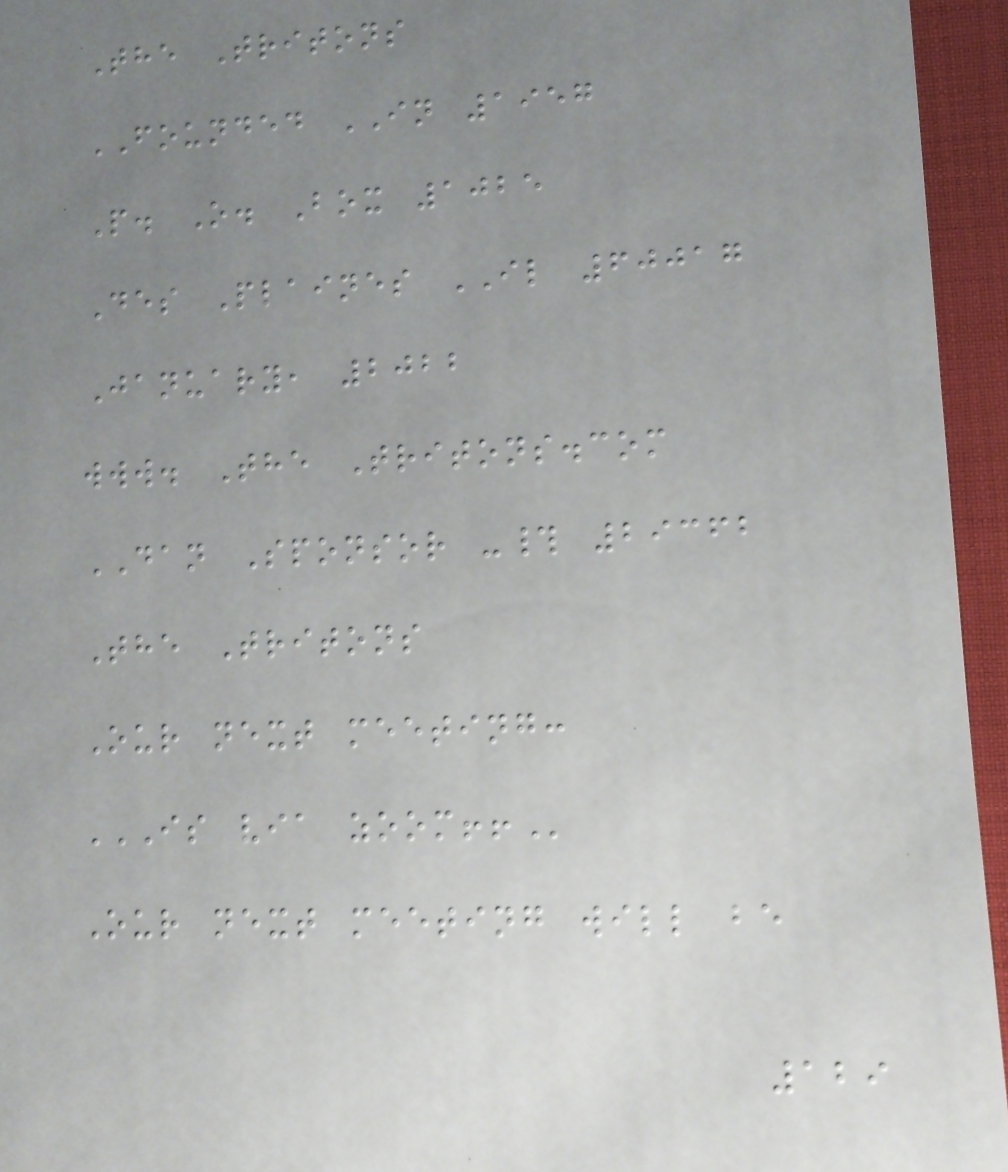The Tritons
FOUNDED IN 1957
P. O. Box 1025
Des Plaines IL 60017
January, 2022
www. The Tritons.com
DAN Sponsor -# 29362
The Tritons
Our next meeting:
IS VIA ZOOM!!
Our next meeting will be
129
